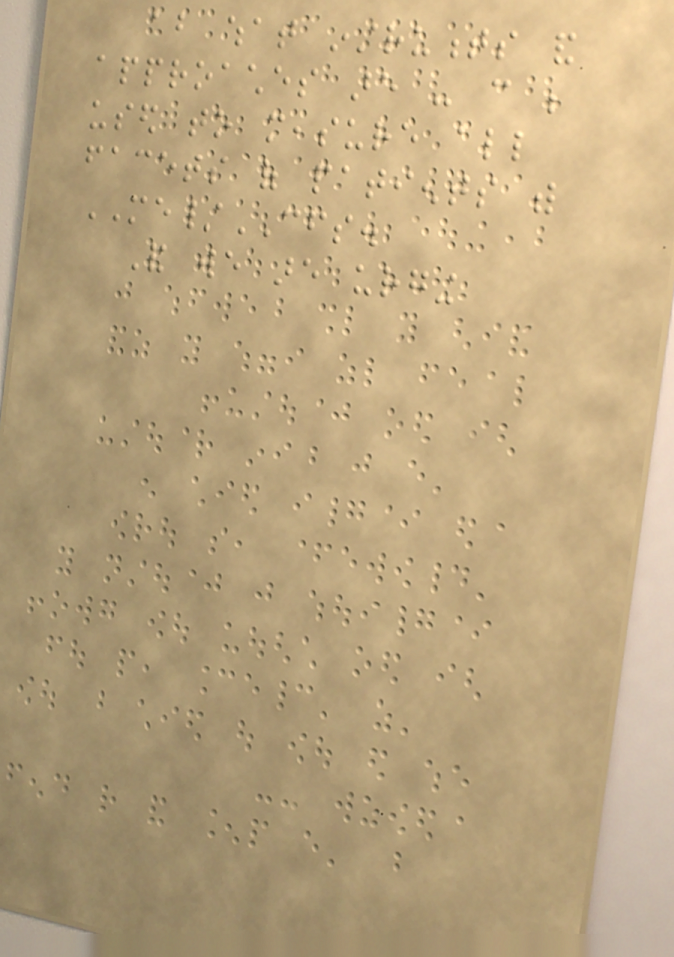about what instruments and
approaches are - can be
used to measure all
facets of patients with
ME/CFS.
And we are urging
